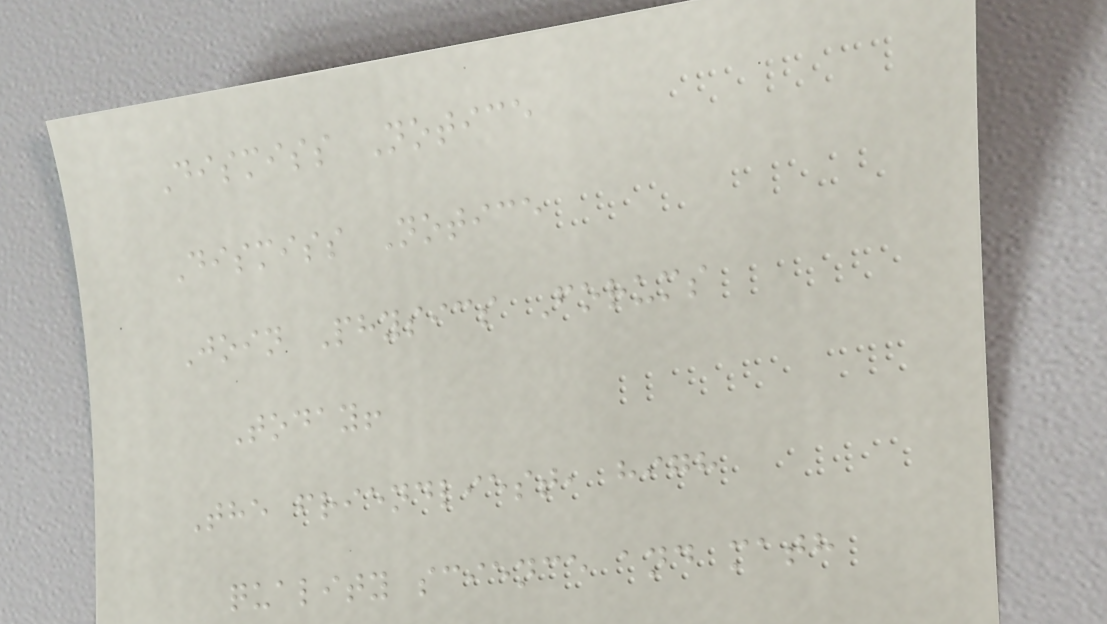Dismiss Notice
Dismiss Notice
Join Physics Forums
Today!
The friendliest, high
quality science and math
